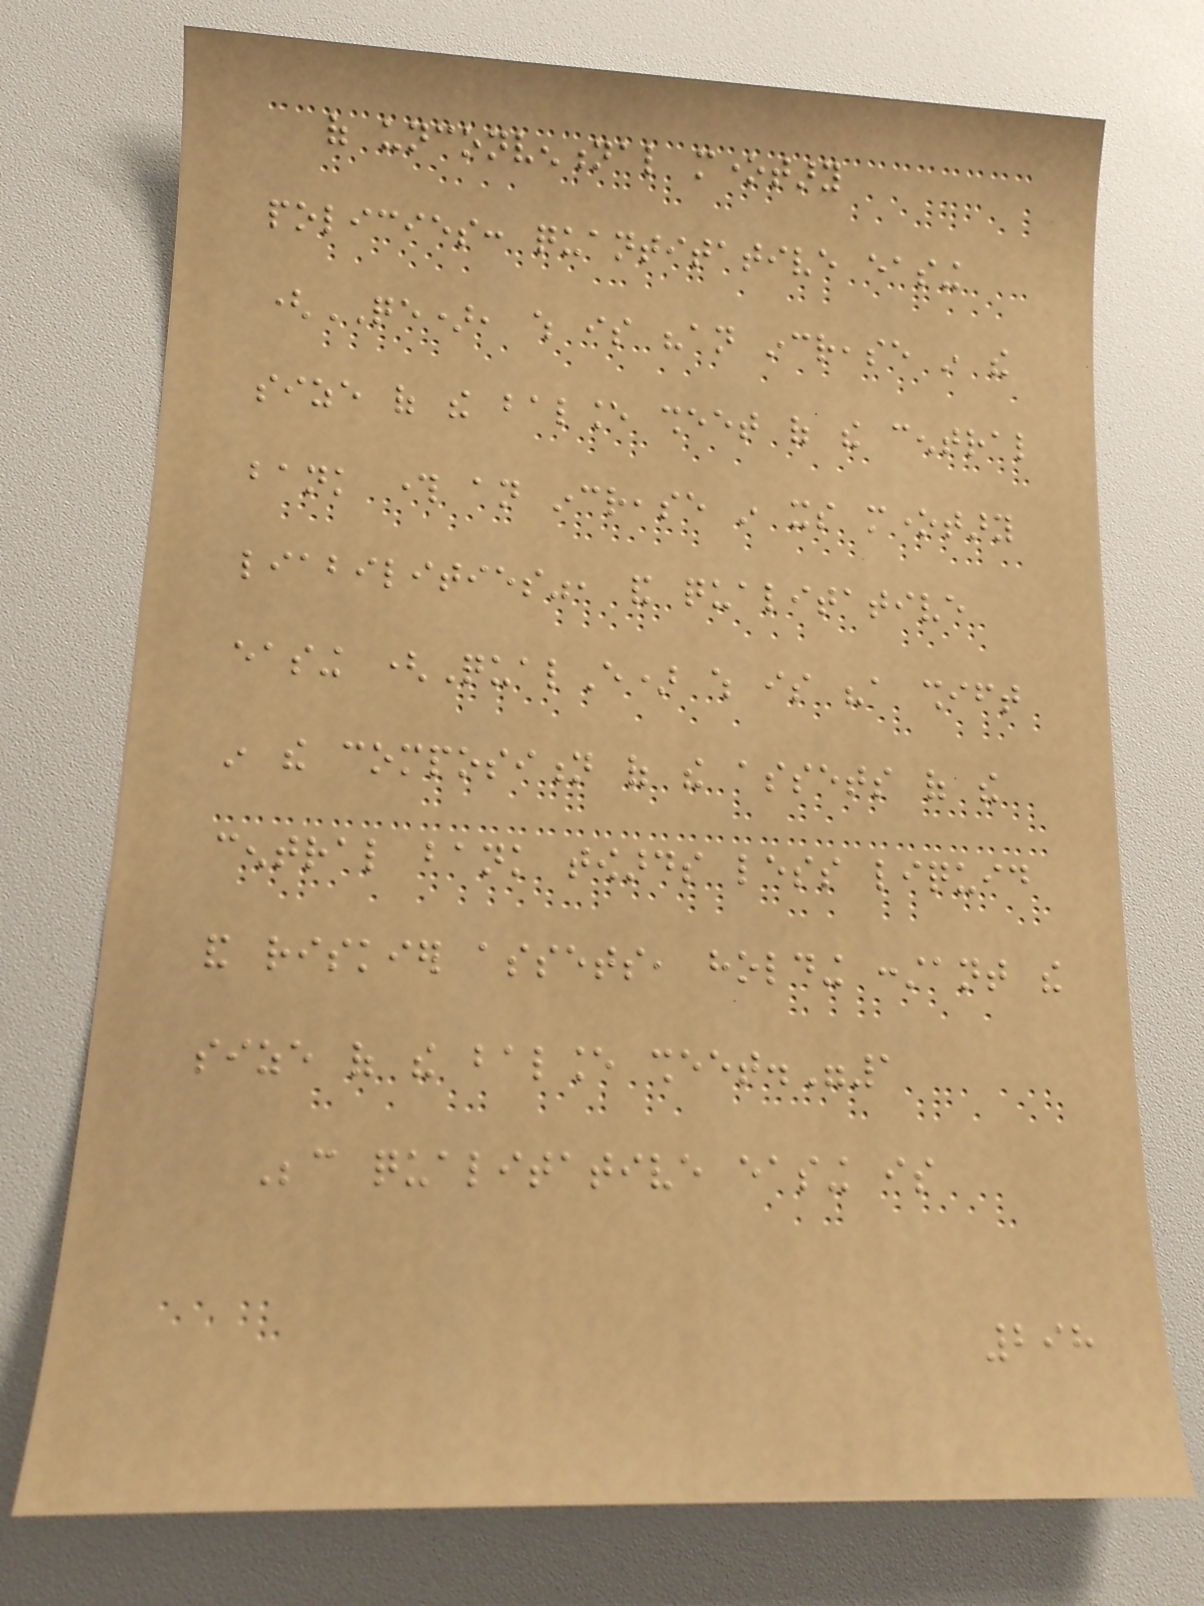of unconventional monetary
policies: quantitative easing
(QE), which is "an increase in the
size of the balance sheet of the central
bank through an increase in its monetary
liabilities", and qualitative
easing (QualE) which is "a shift
in the composition of the assets of the
central bank towards less liquid
and riskier assets, holding constant the
size of the balance sheet."1
Because qualitative easing is
298
